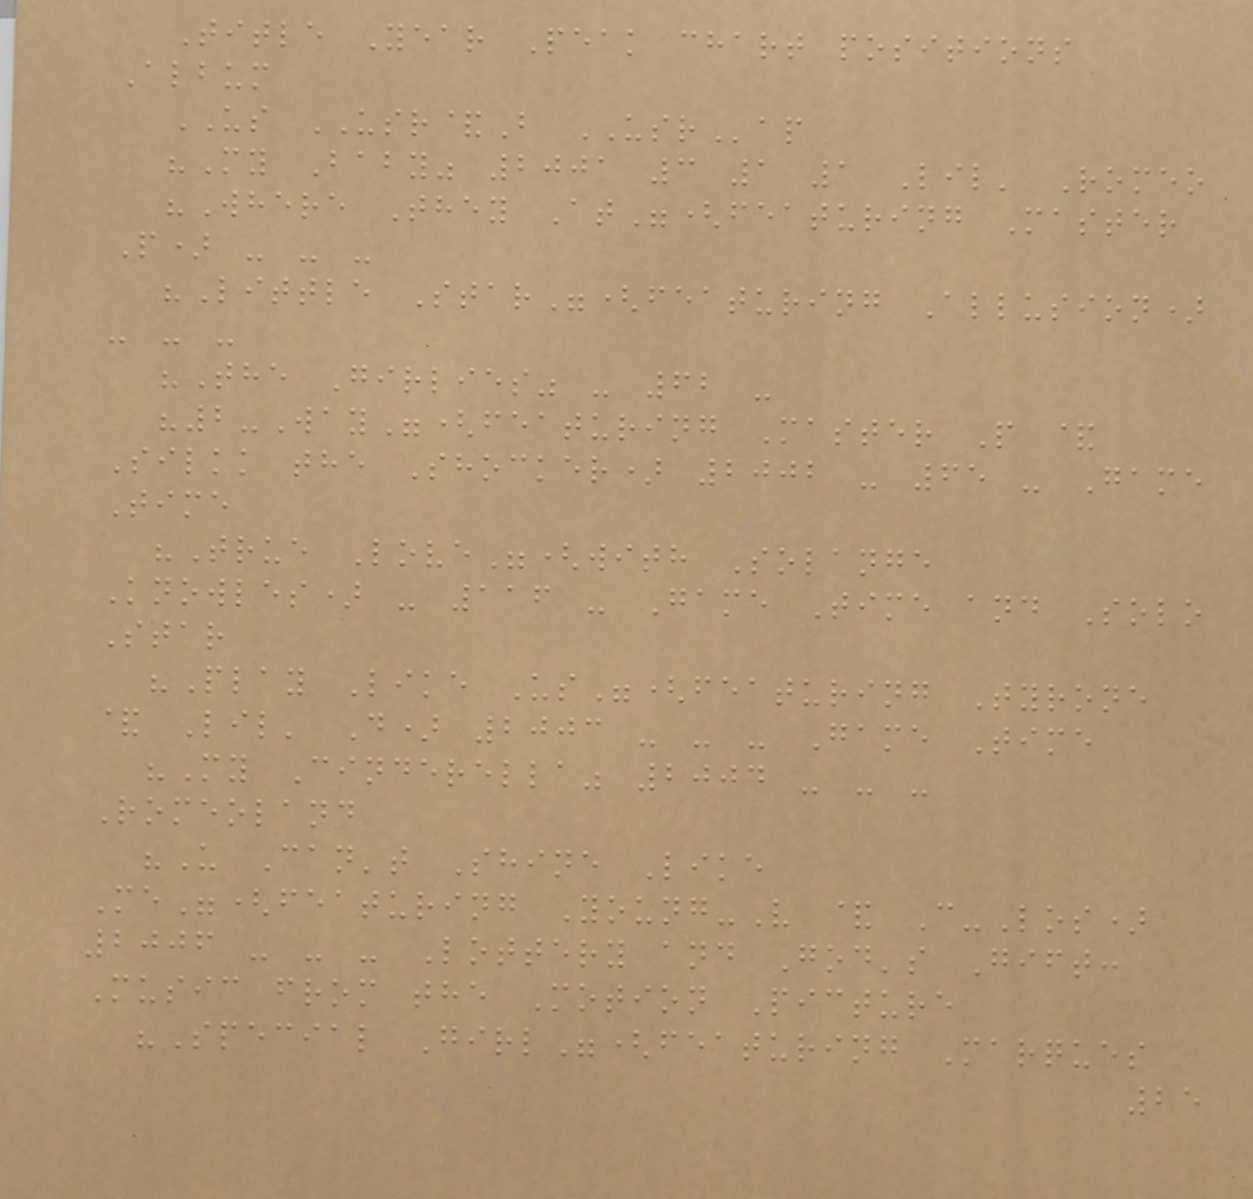Title Year Peak chart positions
Album
US USR&B USRap
"My Baby" 2001 3 1 1 Lil' Romeo
"Where They At"(featuring Master
P) - - -
"Little Star"(featuring Allusion)
- - -
"The Girlies" - 62 -
"2-Way"(featuring Master P &
Silkk the Shocker) 2002 - 65 - Game
Time
"True Love"(with Solange
Knowles) - 116 - Game Time and Solo
Star
"Play Like Us"(featuring Tyrone
& Lil' D) 2003 - - - Game Time
"My Cinderella" 2004 - - -
Romeoland
"U Can't Shine Like
Me"(featuring Young-V & C-Los)
2006 - - - Lottery and God's Gift:
Music from the Motion Picture
"Special Girl"(featuring Marques
25
